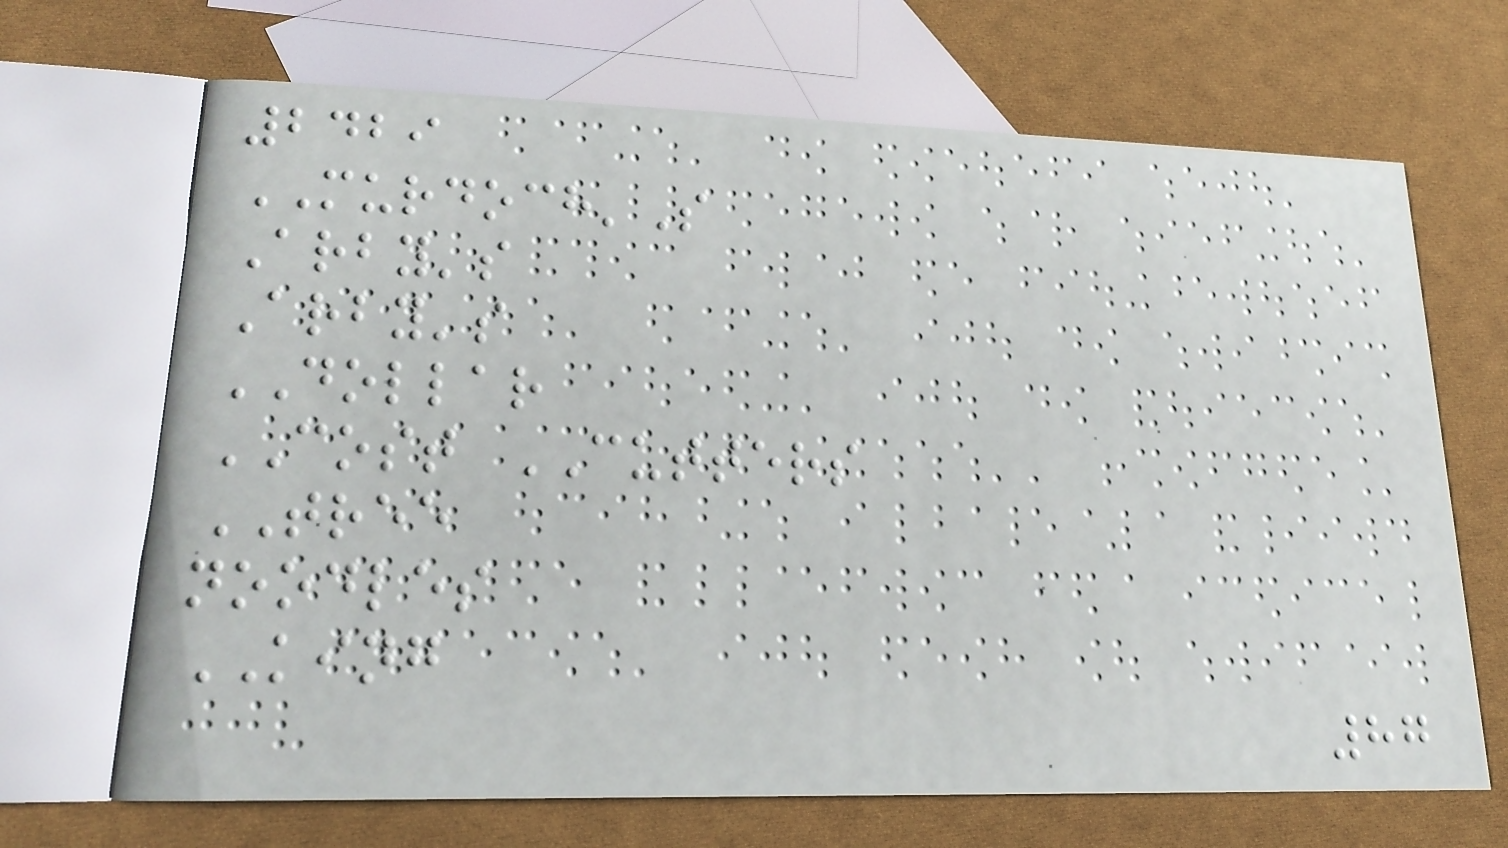2429
MURDOCH'S
Arby's
Arby's
DOLLAR
COST CUTTERS
TREE
noodles
KING
87
